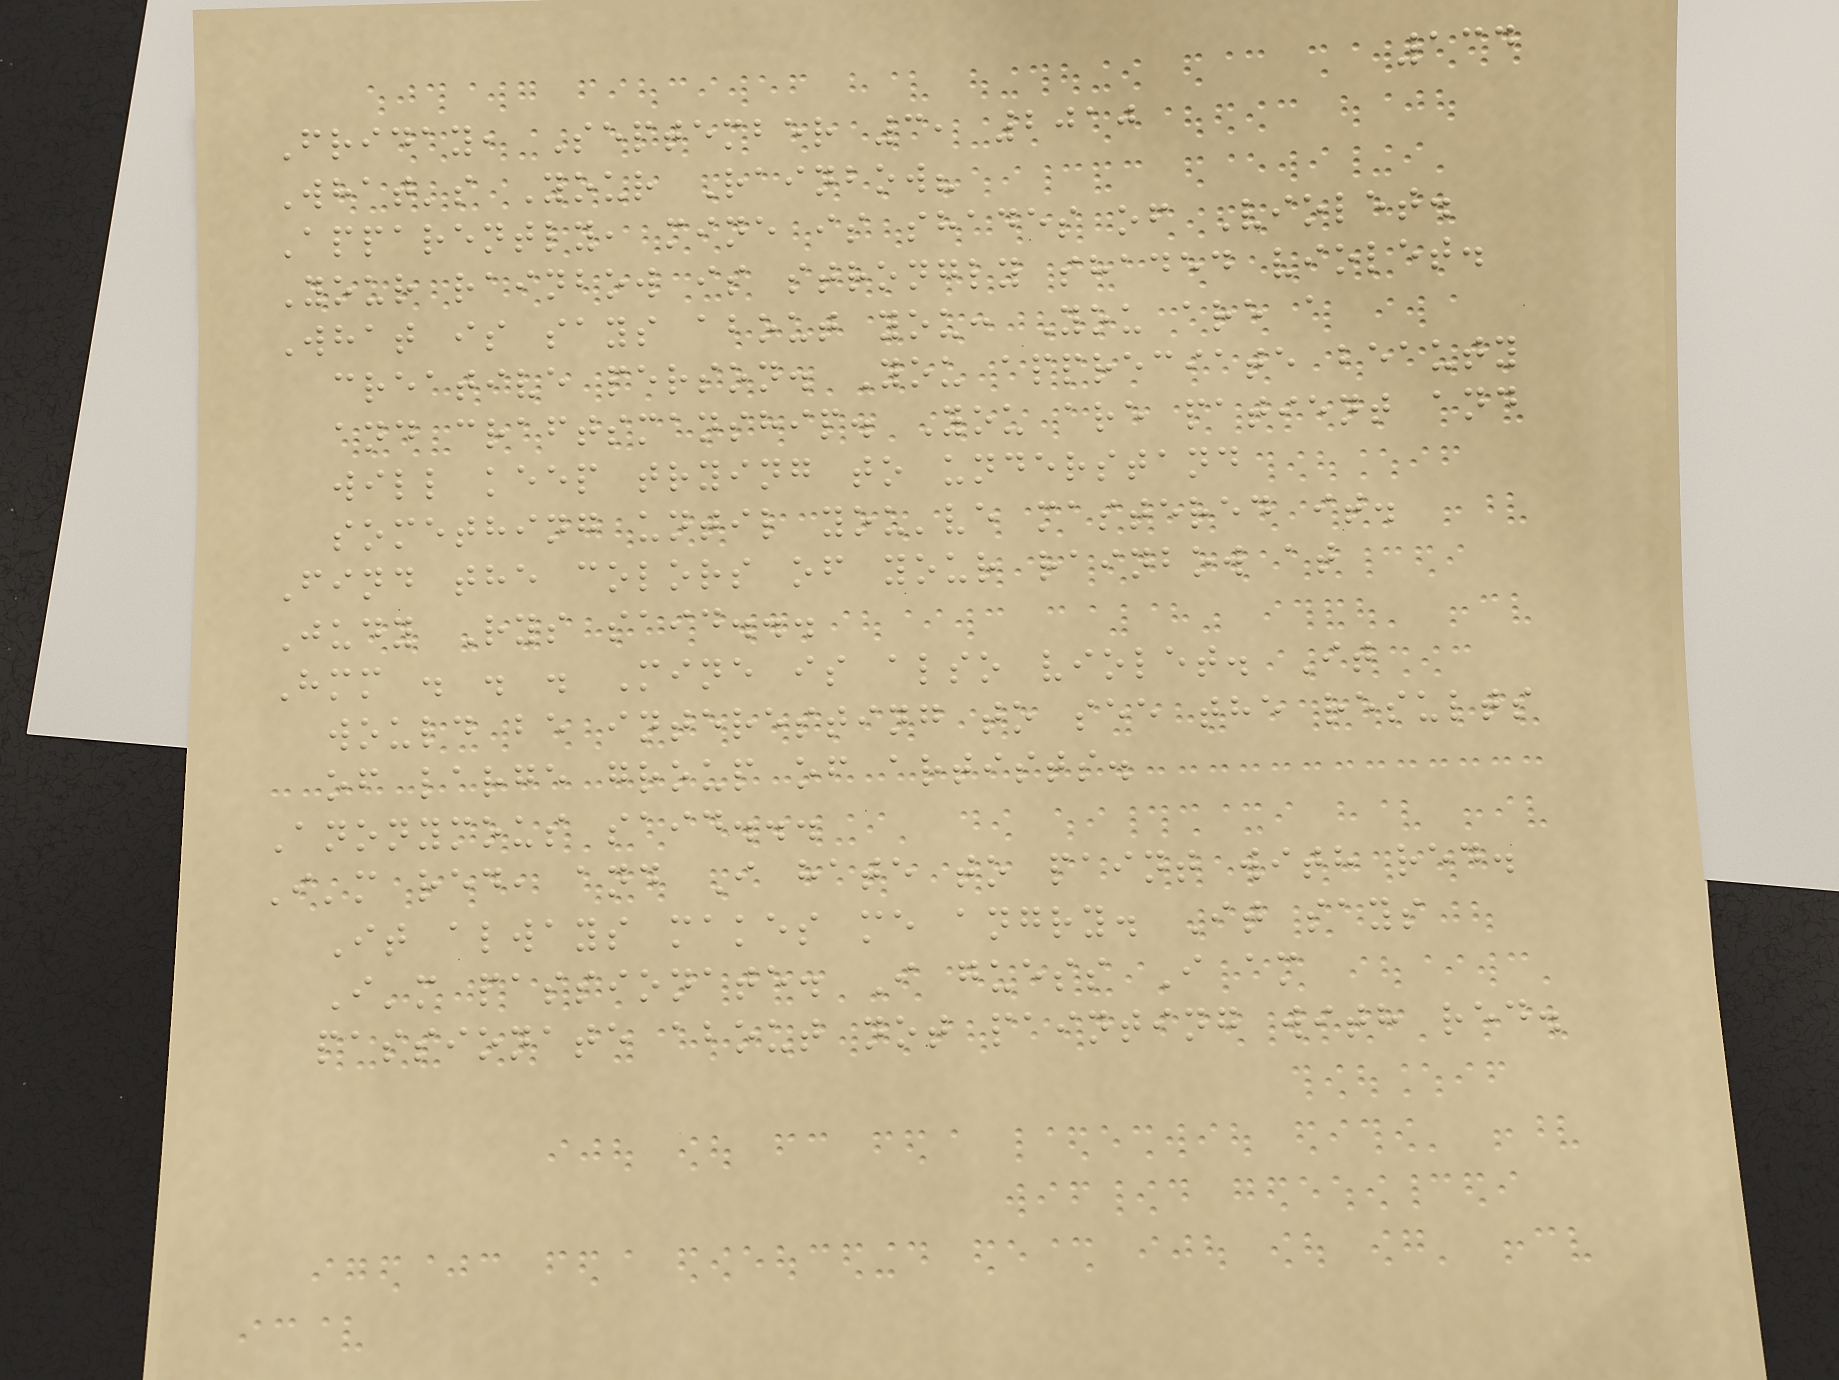134
Friday, September 3, 2010
What's Your Rainbow?
Apparently, mine is shades of Violet.
Your rainbow is strongly shaded violet.
What is says about you: You are a
creative person. You appreciate beauty
and craftsmanship. You are patient and
will keep trying to understand
something until you've mastered it.
Find the colors of your rainbow at
Judy Rys said...
Hmm . . . Mine is also violet. It
would be interesting to see the results
of large group of artists.
Anonymous said...
I'm red, and I hate to paint with red.
It always makes me angry. It says
I'm passionate. I guess I am
passionate about not painting with red.
